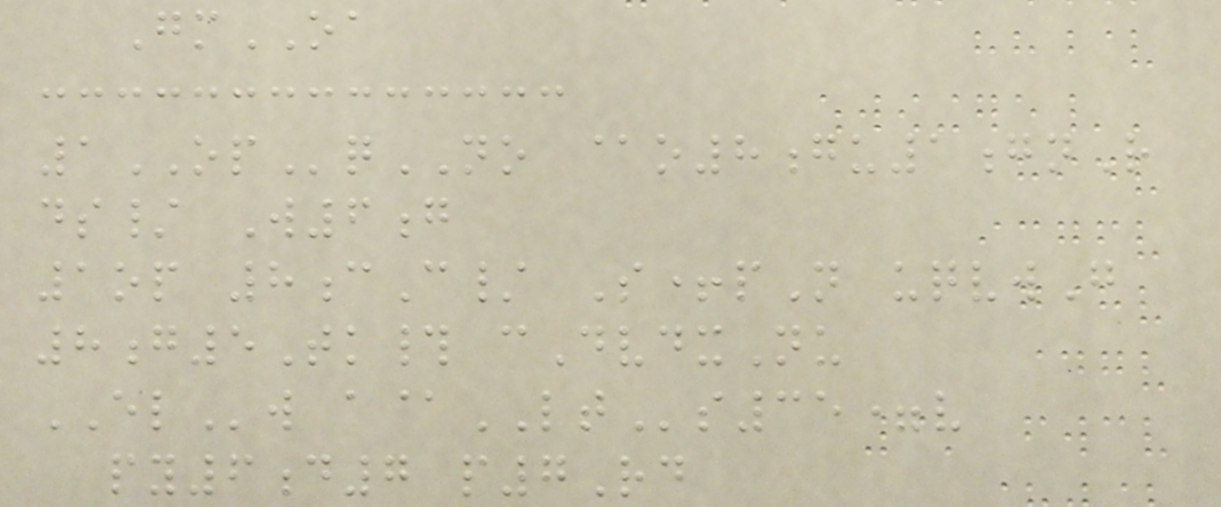GmOA
1OPqNO @o8gu1gnR
ds/ W6g
1op 8cC/ S+pN uqvwG
8g5Tk# cDvdxNu
ELw a@LTs35=v
py6d7 p7Rd
